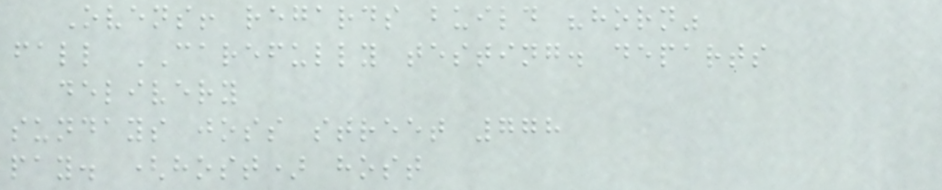Ovens! regards build "horn"
fall CAREFULLY testing. departs
delivery
sundays joss street 778
pay. (host) host
